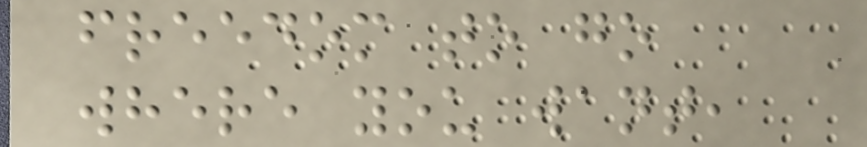freedom to go
where you want,
